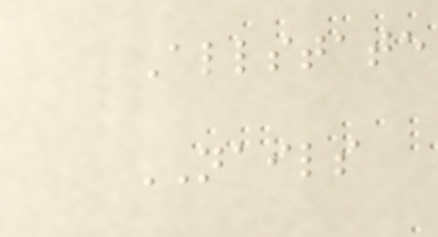Allstate
NAILS
